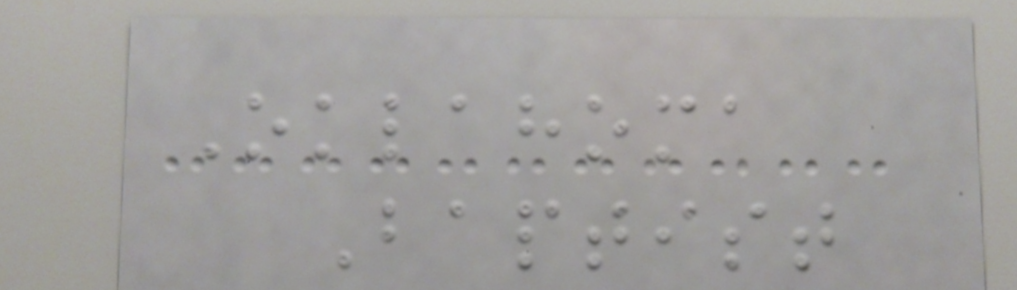Oklahoma
Baptist
